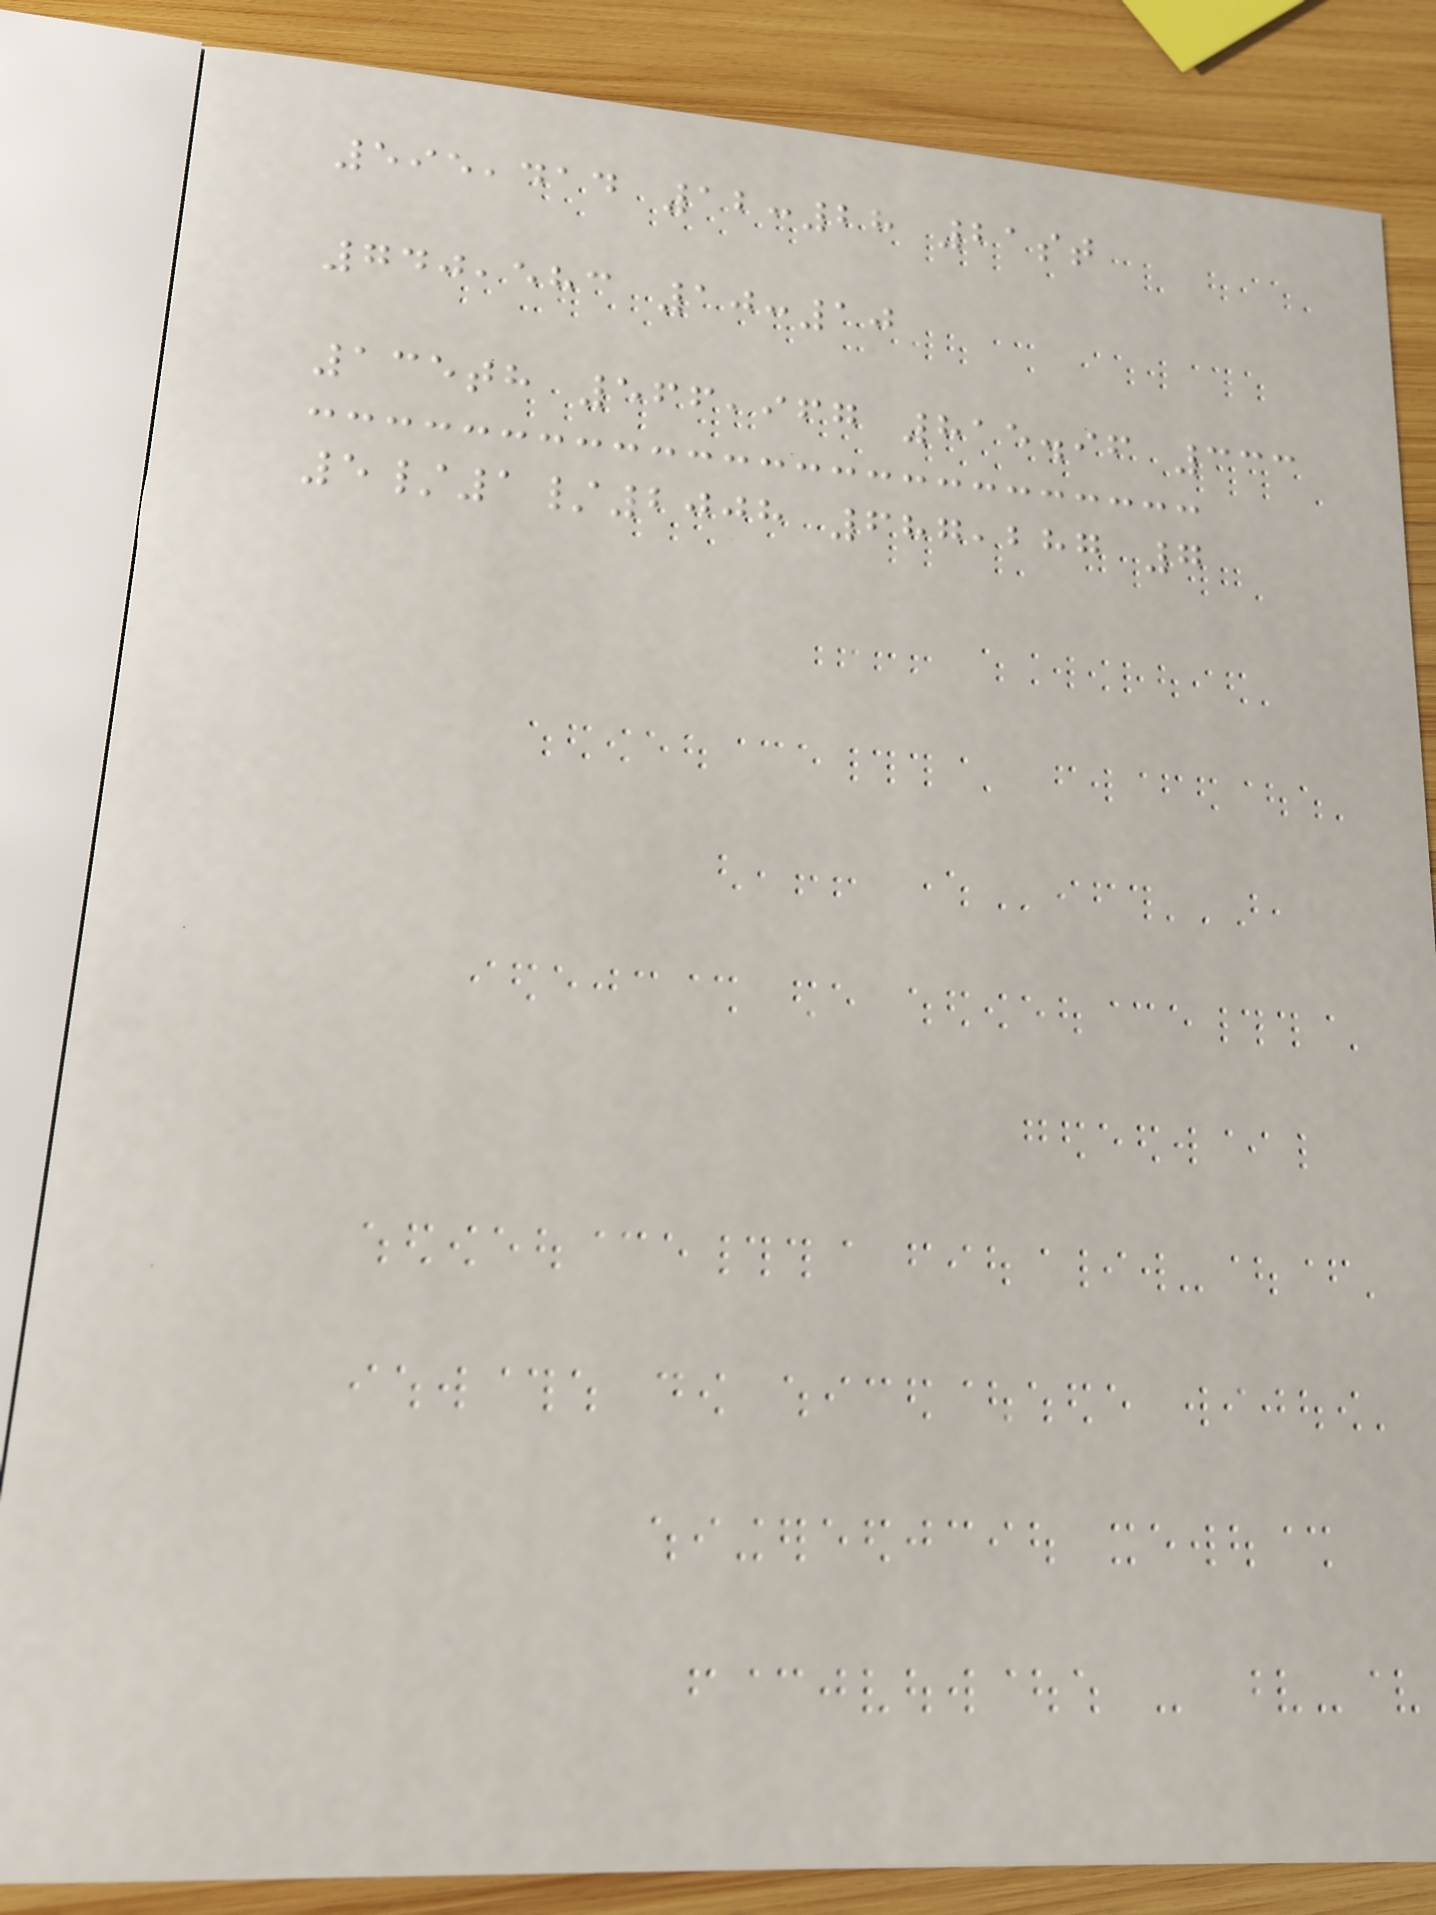595,414 12:28 21st
740,583 10:10
135th 566,967 815.96 333
5/1/2008 687,287 7
